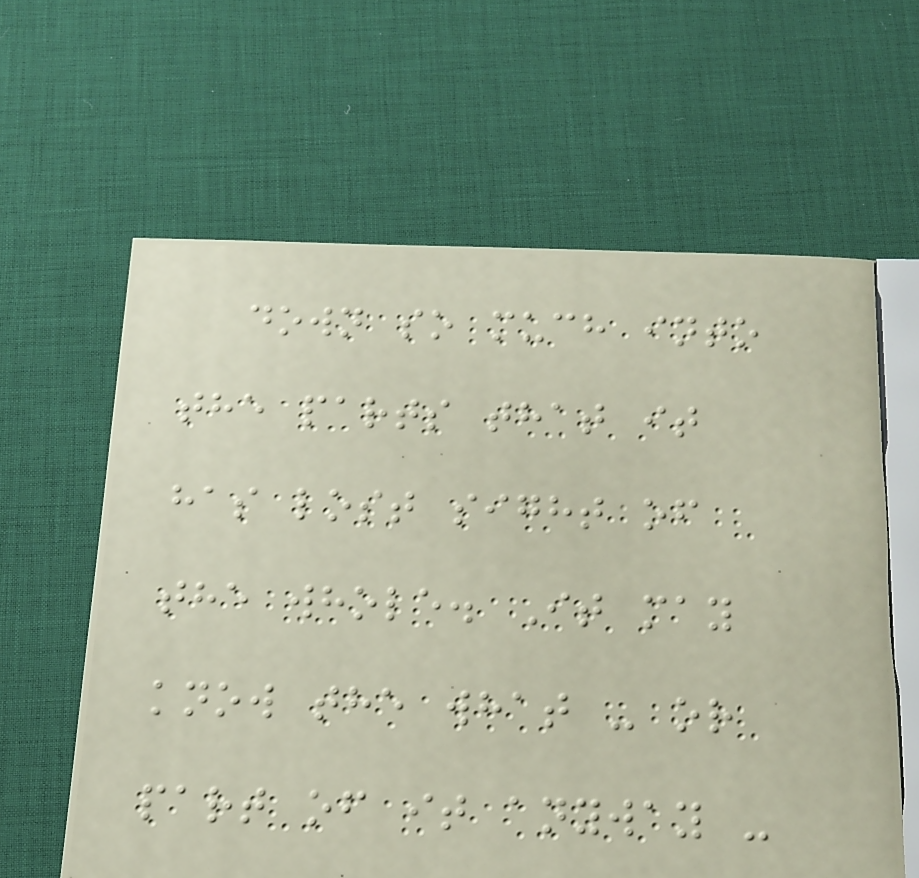down so much into
the parts that it
has lost sight of
the whole. It may
know the what - or
part of it anyway -
